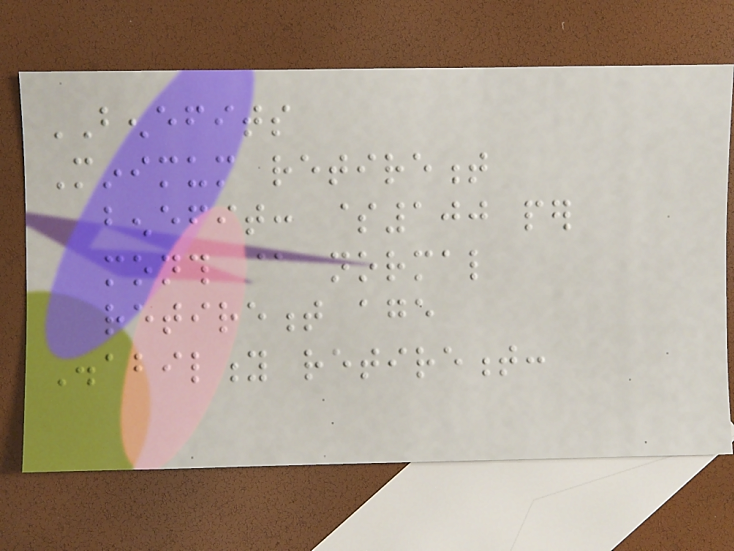BENEFITS
Minimum retirement
benefit: $100 per
month @ normal
retirement age
Disability retirement:
